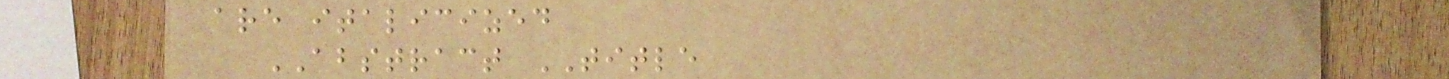are italicized
ABSTRACT TITLE
